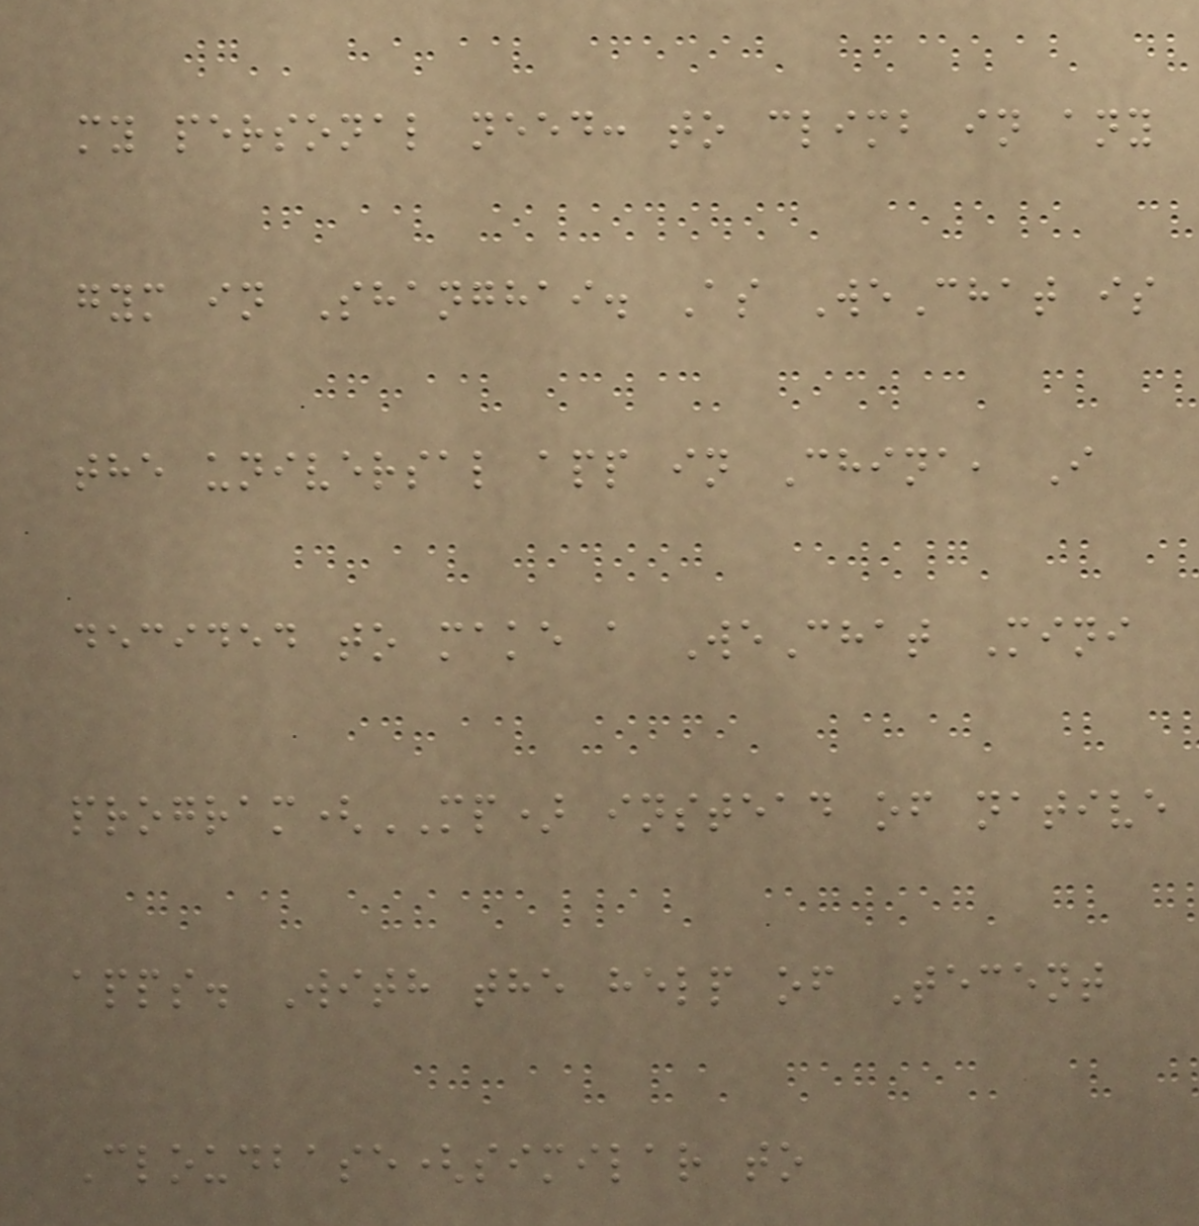my personal need: to climb in any
gym in Shanghai. As WeChat is
the universal app in China, I
decided to make a WeChat Mini
program(MP) instead of native
apps. With the help of Tecent
Cloudbase(similar to
